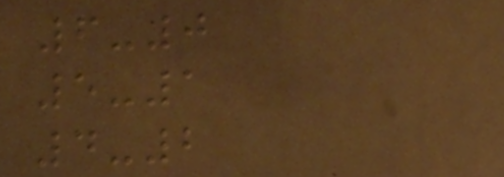6-0
5-1
4-2
